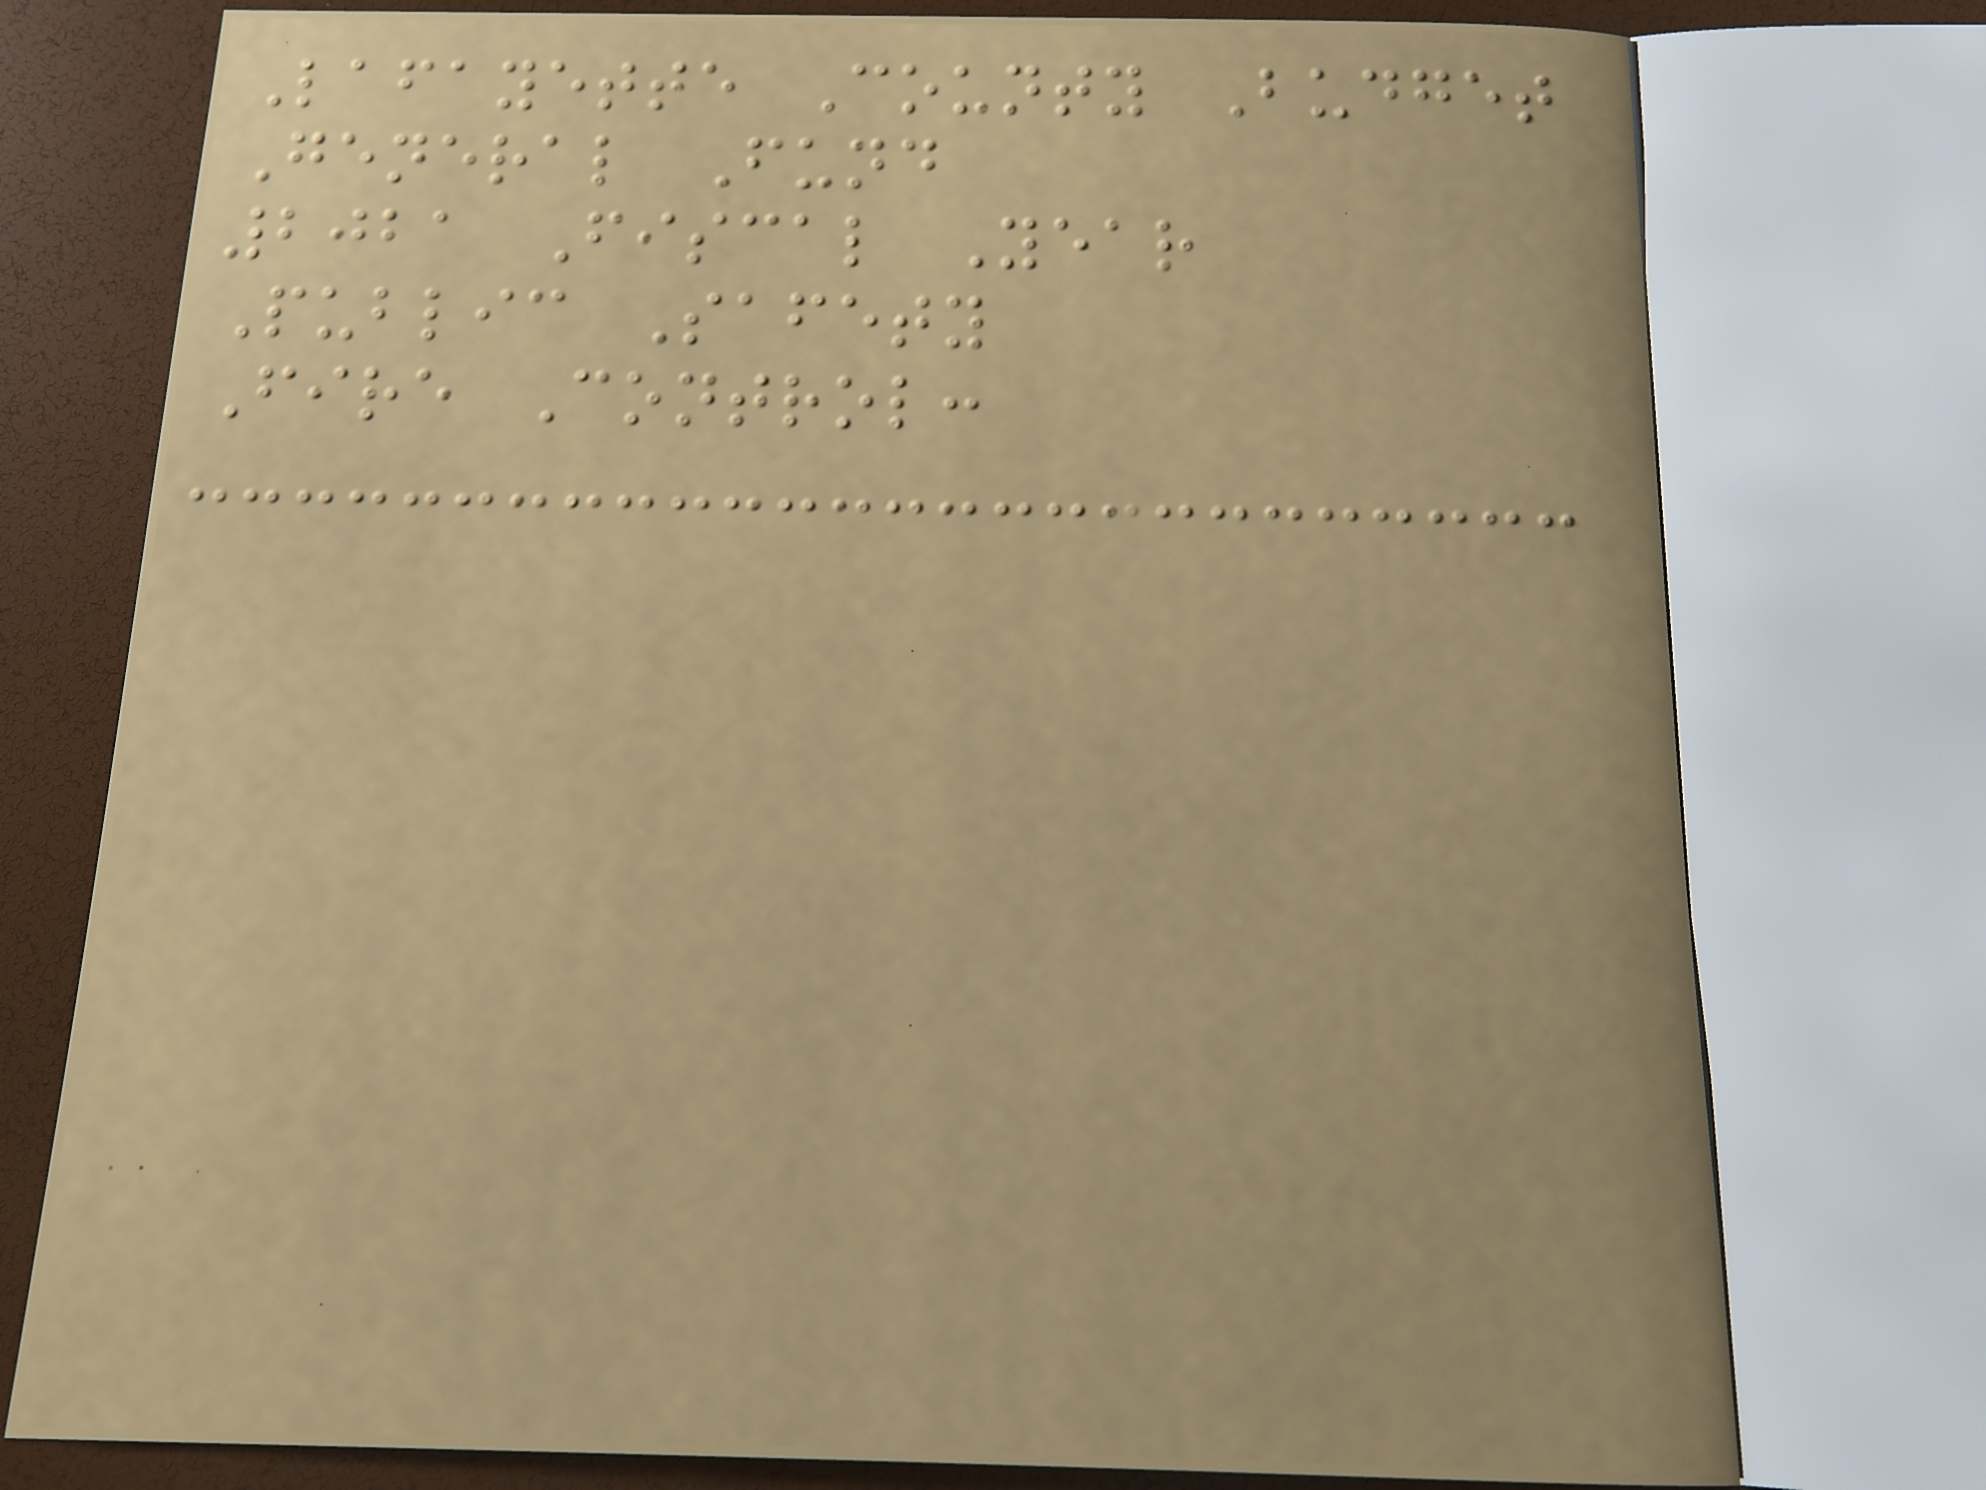Lafayette County Budget
General Fund
2021 Fiscal Year
Public Safety
Fire Control:
